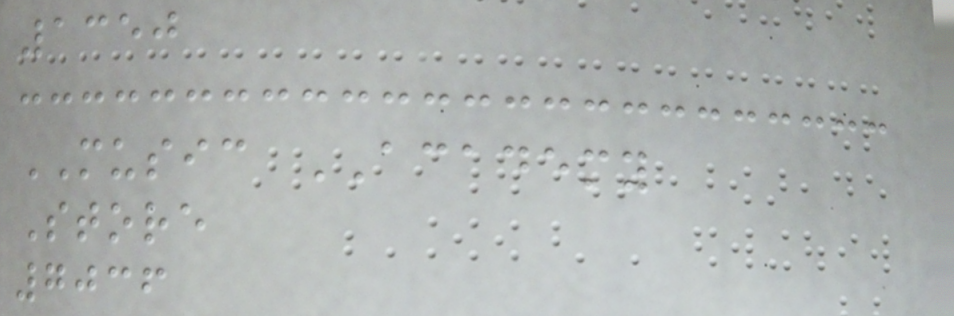1350
MUSIC ACADEMY
Store
7036
